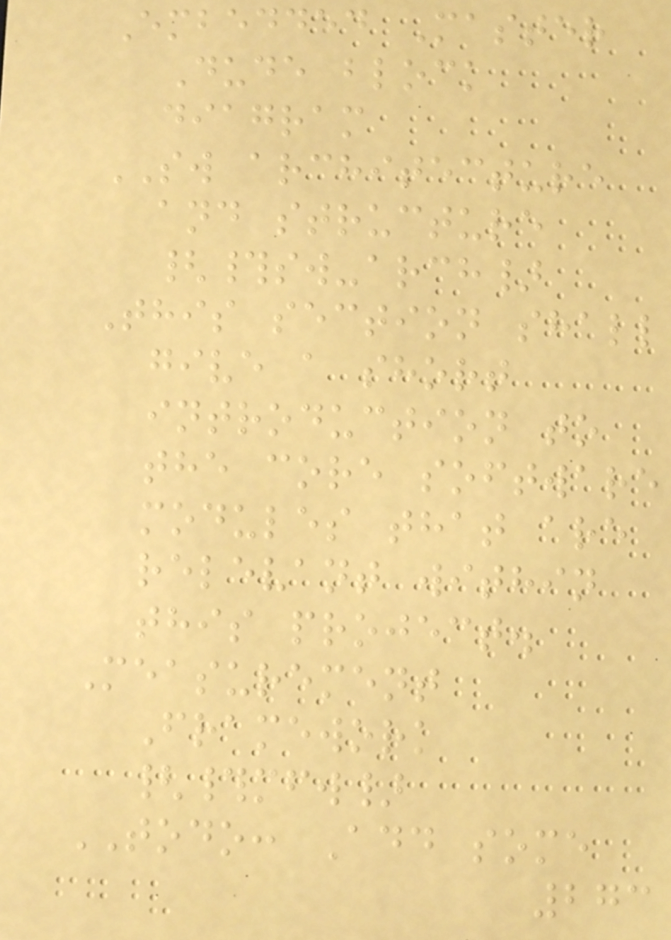Embedded Master
Dude block
diagram
SW architecture
and structure
{#sw-arch}
This section shall
give a short
introduction to
the core software
modules that are
relevant within
this project.
Measurement
Framework
{#mfw}
TODO: Add some
273
